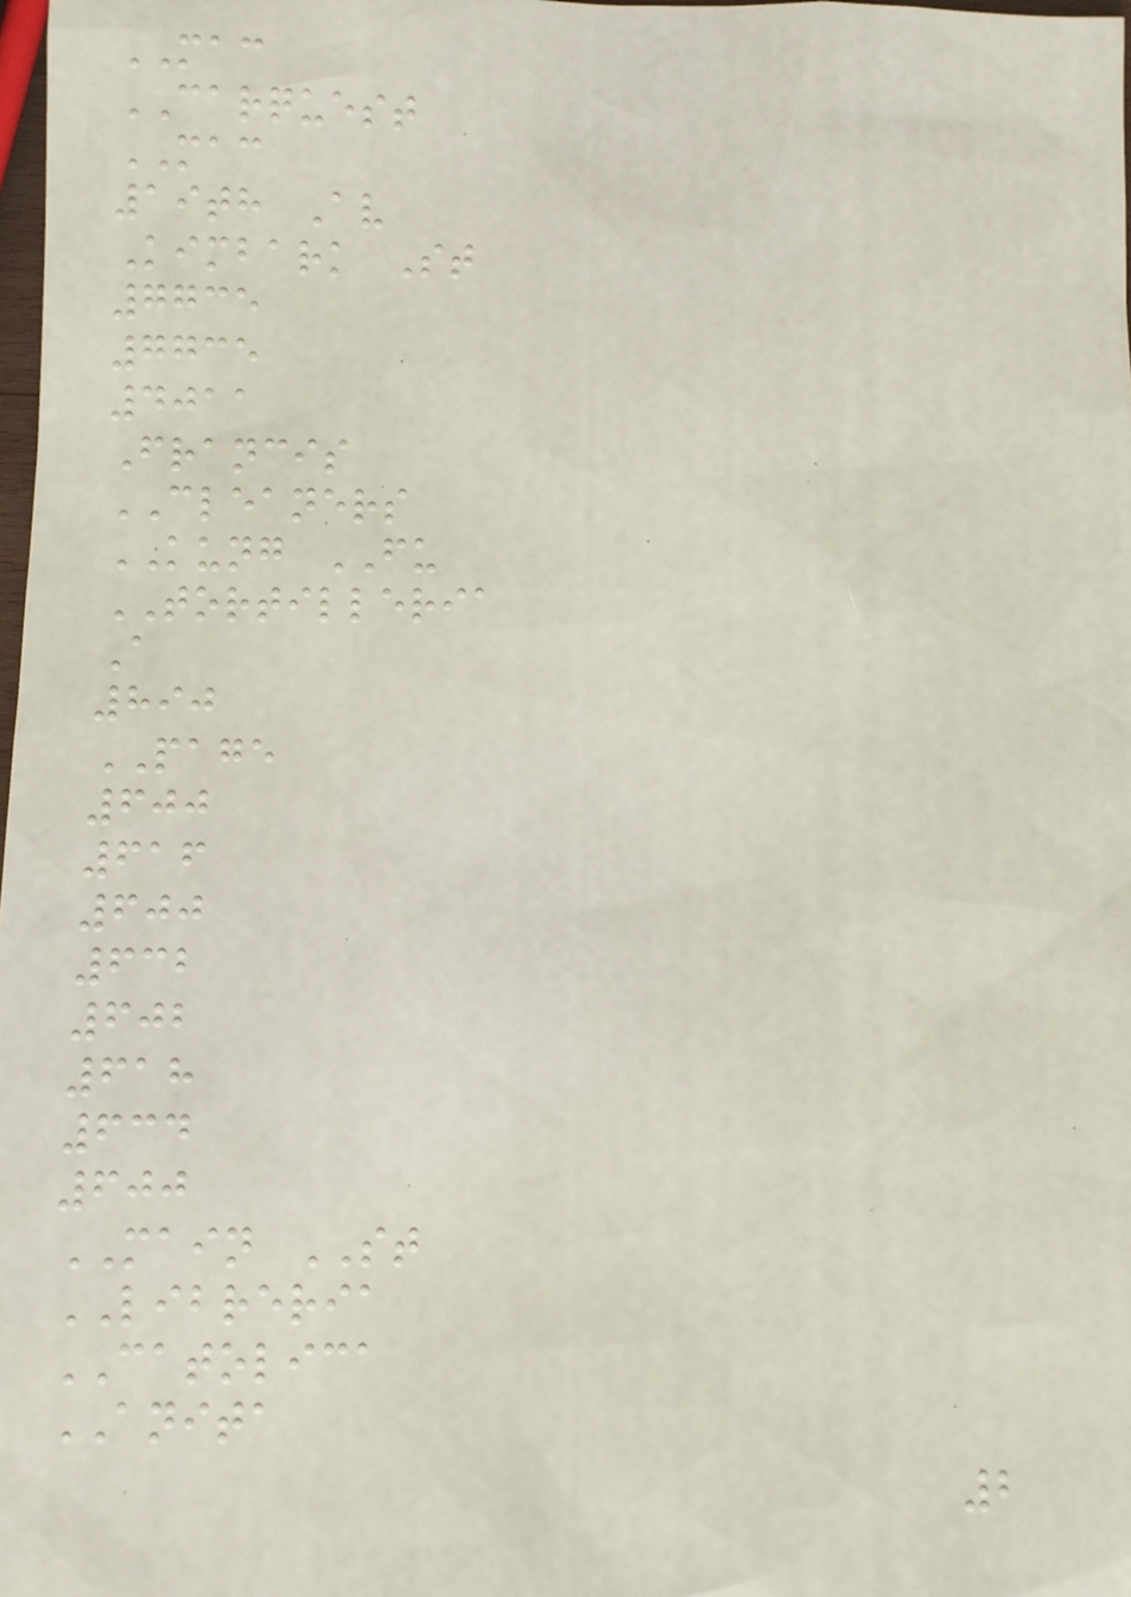MAC
CARQUEST
MAC
19th Av
Kimbark St
7735
7735
4011
Francis
CLEANERS
KUNG FU
TORTILLERIA
A
890
PAGE
600
616
600
632
602
618
634
600
MAIN ST
LIBRERIA
CATOLICA
ANITA
2
